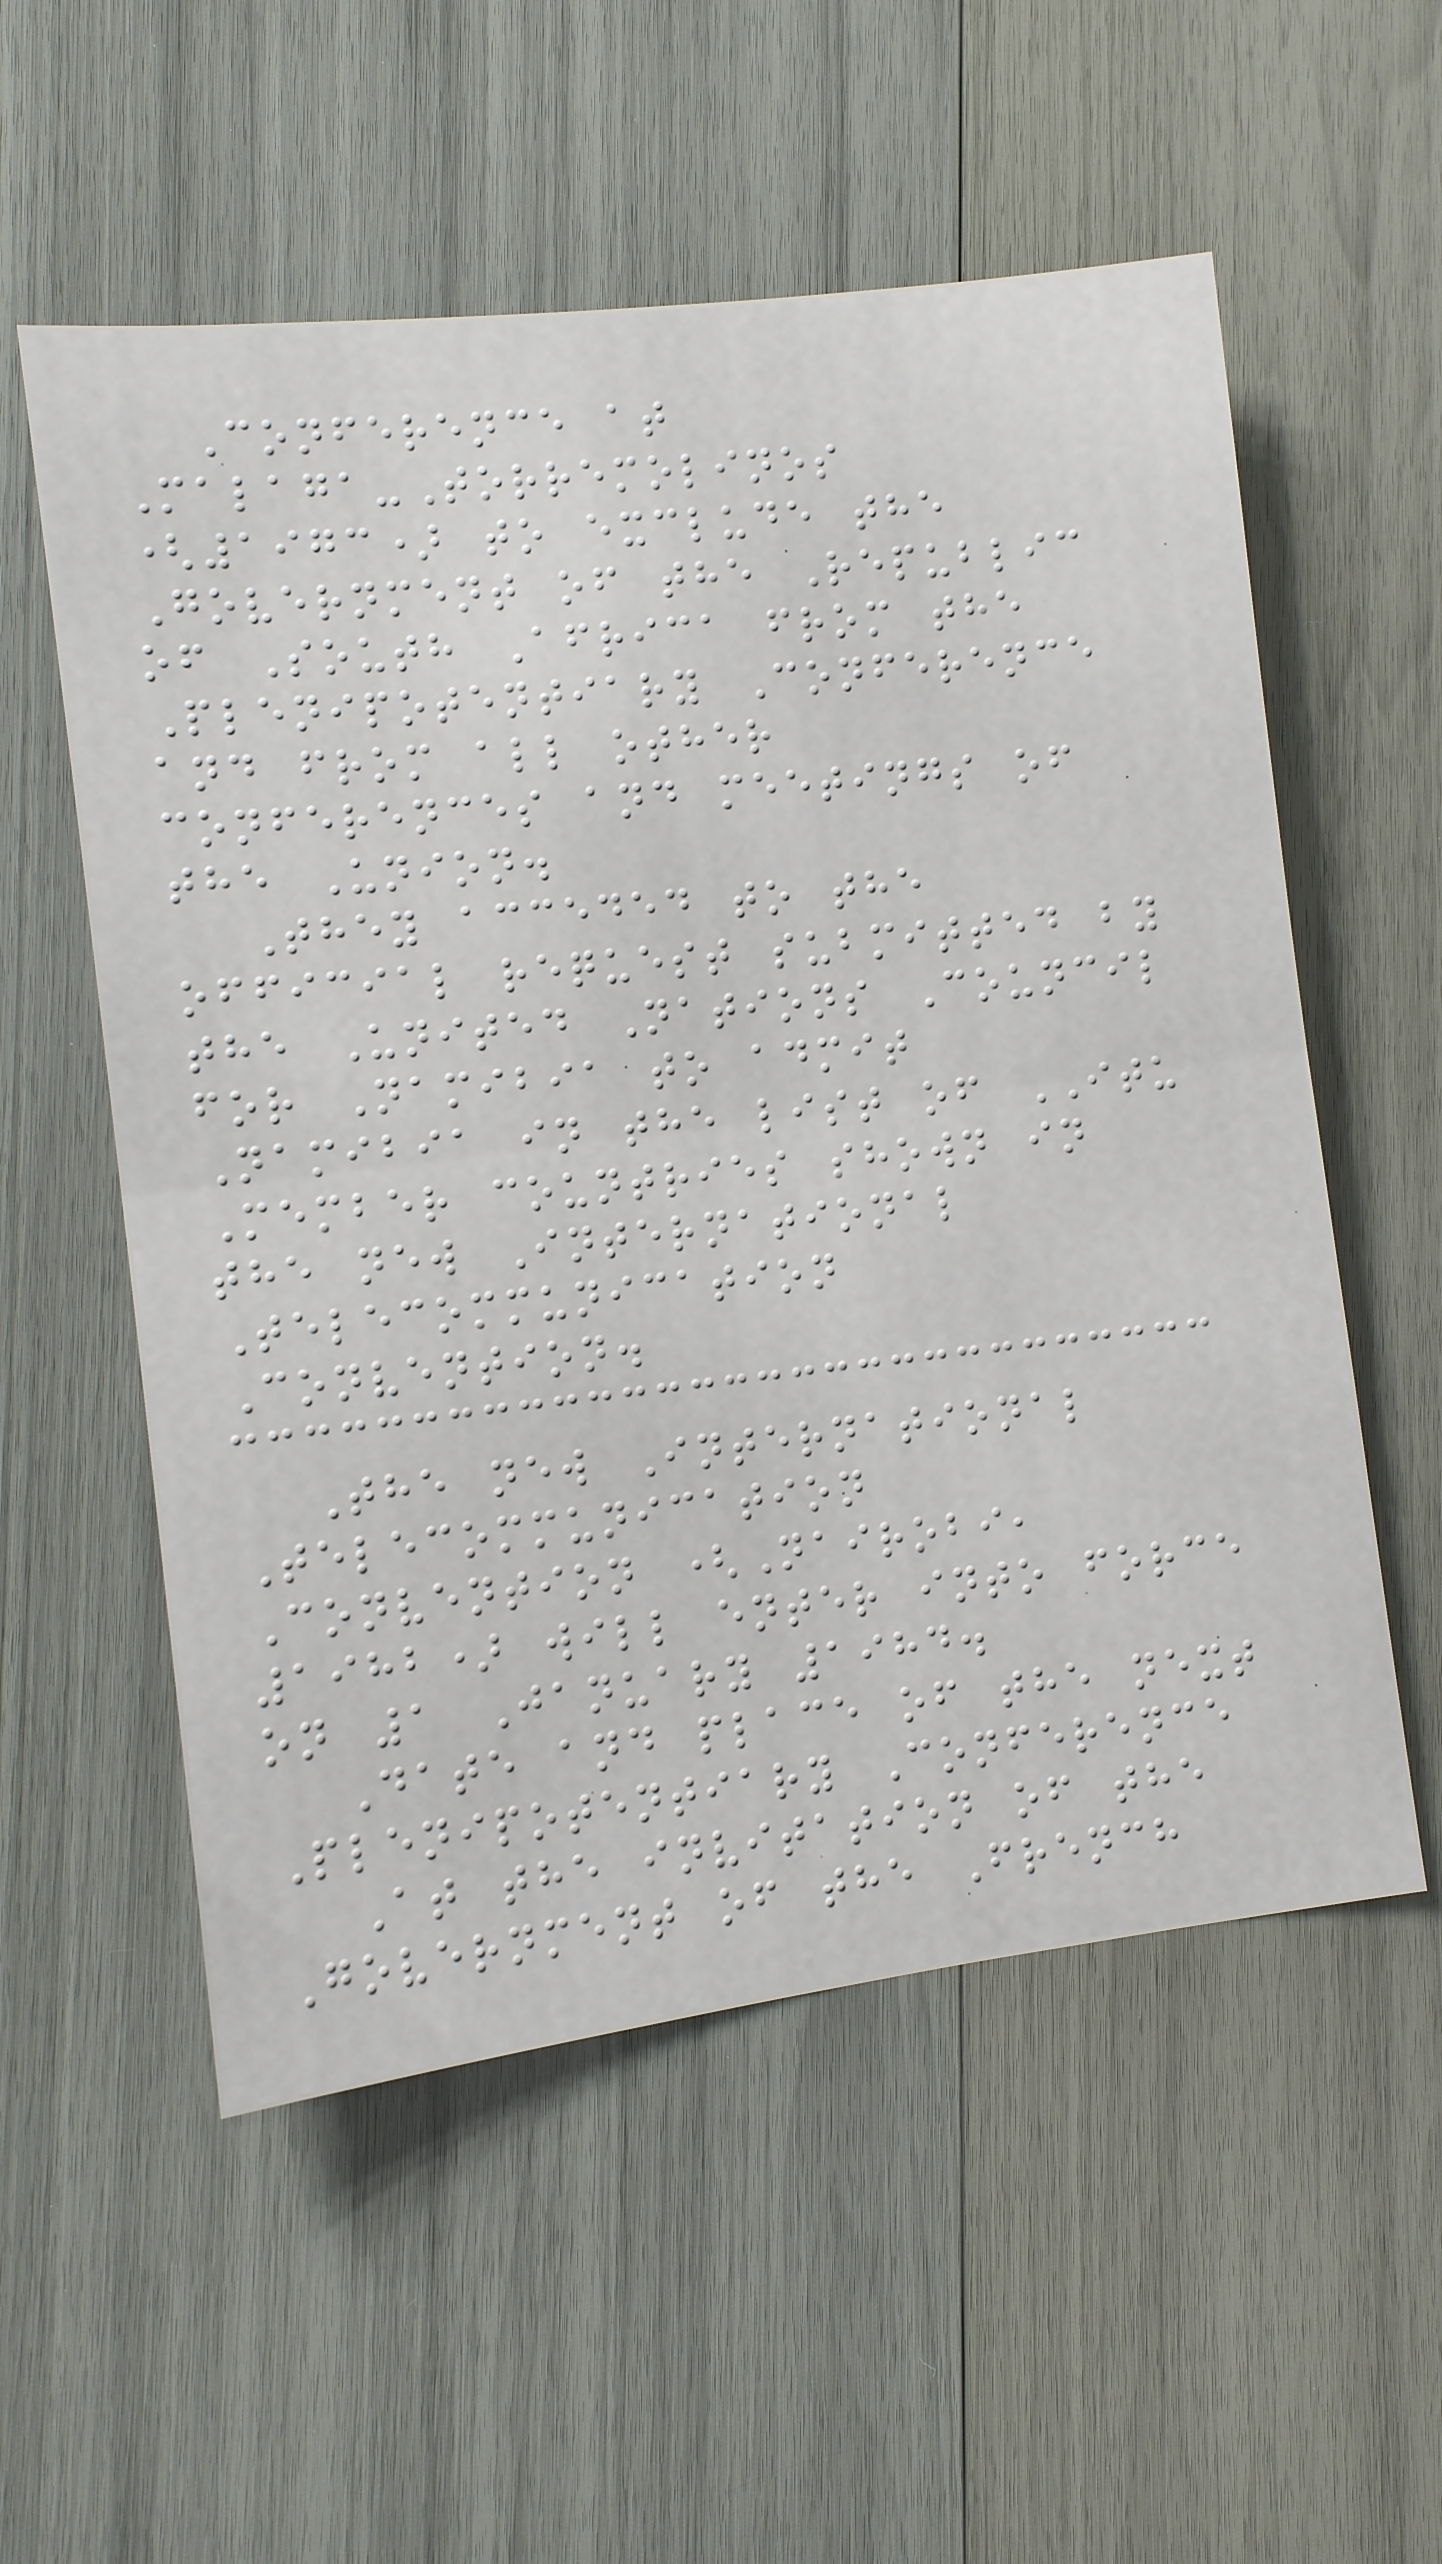Conference at
Malaga-Torremolinos
(1973) to exclude the
Government of the Republic
of South Africa from the
Plenipotentiary Conference
and from all other
conferences and meetings of
the Union.
They acceded to the
official request submitted by
the United Nations Council
for Namibia to admit
Namibia in the list of ITU
Member countries shown in
the new International
Telecommunication
Convention.
The new International
Telecommunication
Convention (Nairobi,
1982) will enter into force
on 1 January 1984.
Date and place of the next
Plenipotentiary Conference
At the invitation of the
Government of the French
